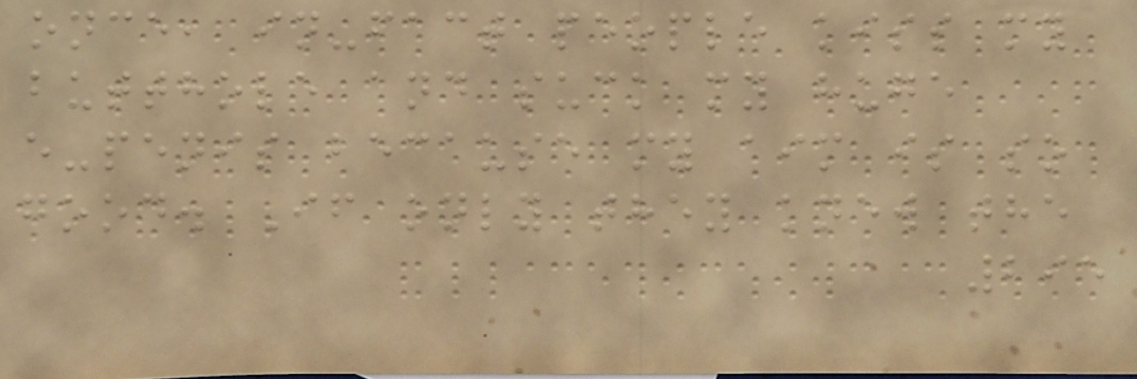once, in-fact people kiss my
butthole and suck my huge
e-penis because my aim is so
good. If only they knew the
295
